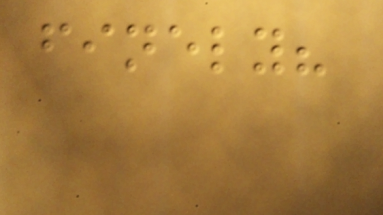finely?
